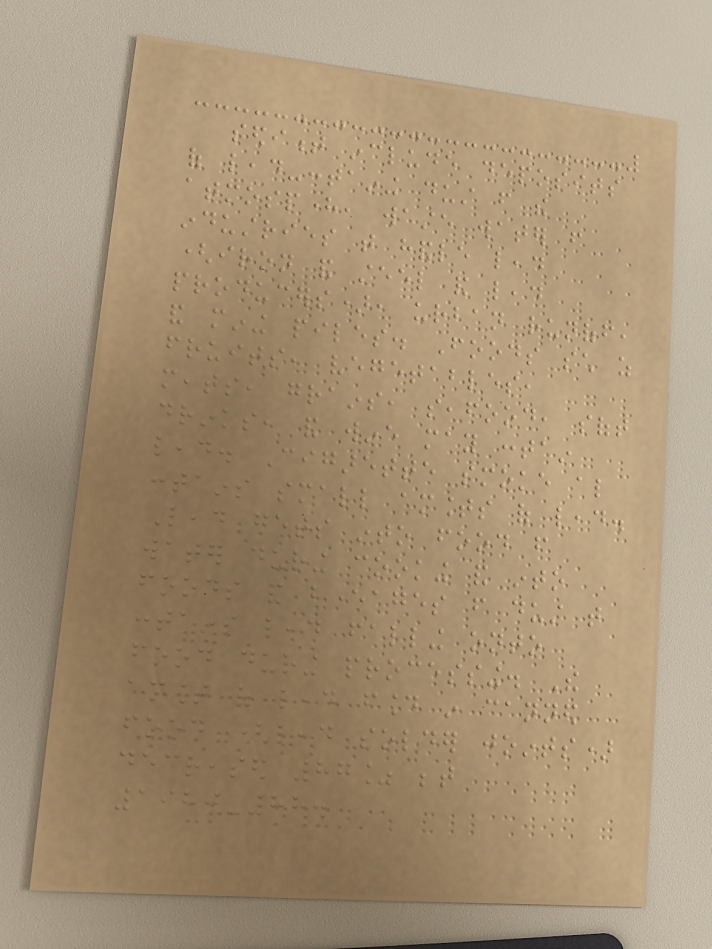sediment include deposits
of lead-containing dust from the
atmosphere, waste water from
industries that handle lead
(iron and steel and lead
producers), urban runoff,
and mining piles. Foods such as
fruits, vegetables,
meats, grains, seafood, soft
drinks, and wine may contain
lead. Cigarette smoke also
contains small amounts of lead.
Lead gets into food from
water during cooking and into
foods and beverages from dust that
contains lead falling onto
food during processing. The
amount of lead found in canned
food (lead solder joints)
decreased 87% between
1980-88.
